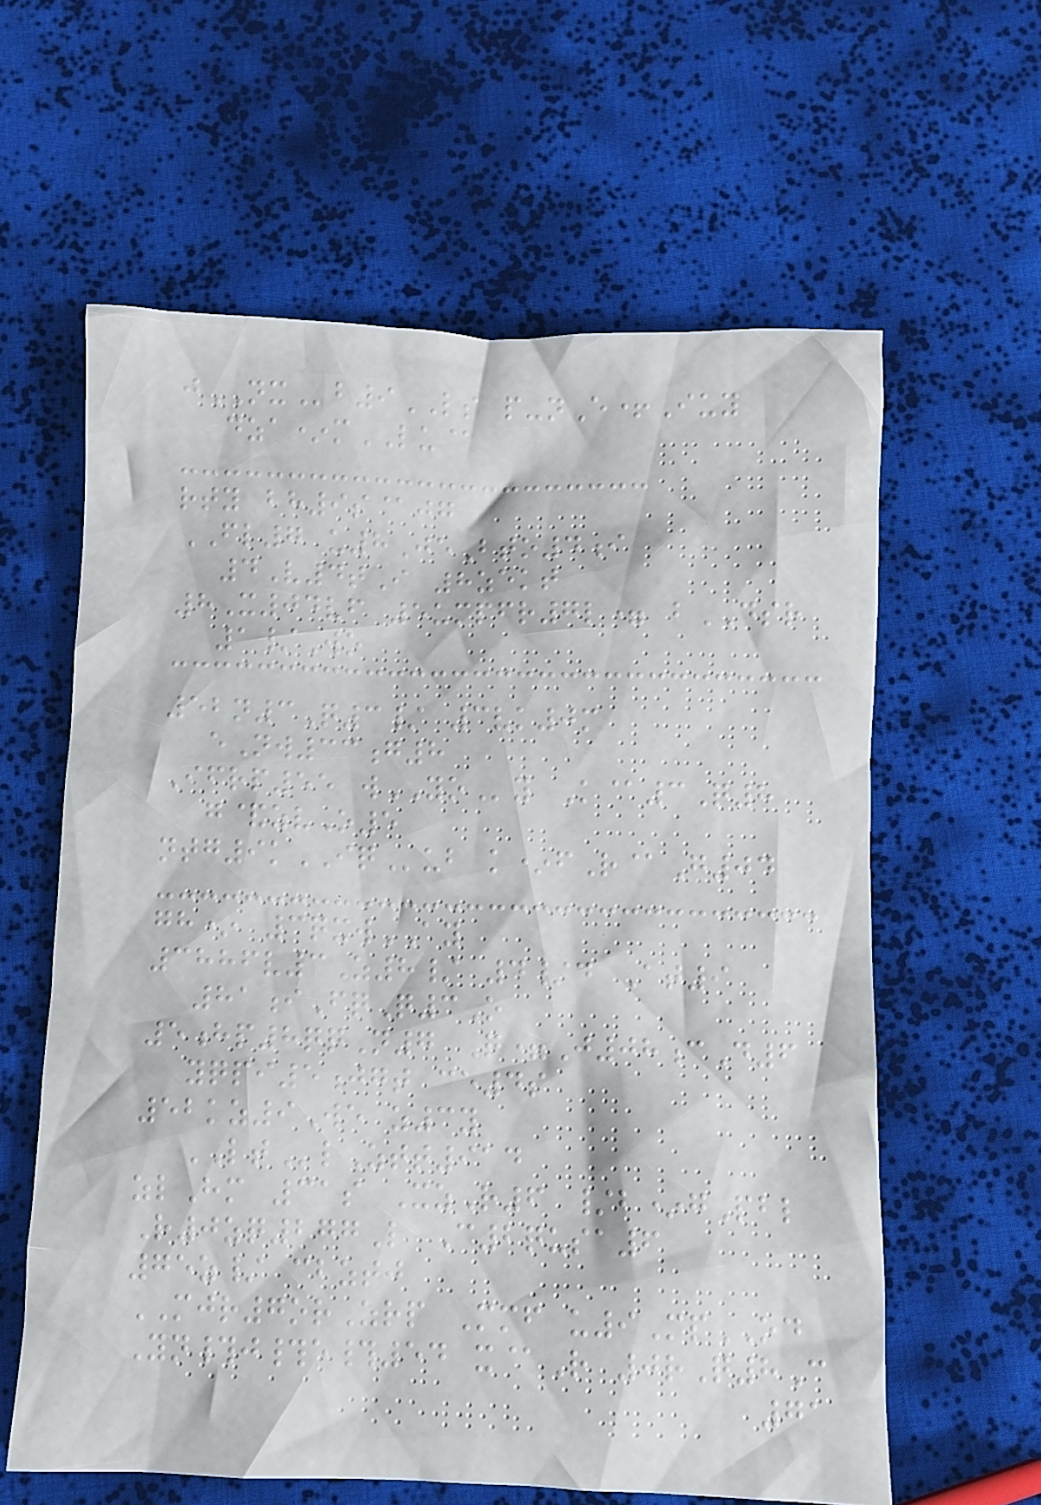jNXb9LS p-nE+Iuy
dza*mLU@
rty bh9s@jg
FL7 u8JeBto4i
4V4tI 8zekt
8X04vf 5umpfr7l= bDSR
1/Wo
52n3Q3/ 3vk0m
eNw33g8
Ifrp55 wYOy K@3Q8
g&zvO5
ntg9kIQub k*fR@G04
gh* 3qxwAY
3886v3Z8/ 4/d At9
81iFqQ3O
5hp8qqN7 Q=J08cD6
yqpi5jgt ce4s
52kz9We z3y
LTlZtt914
zlHm 31s XzR6 /b*gPbl
R0zq277L C2qusa6
75z/ cbztj
MJR7orZrp Mmf u9MpOD
Yn#j#e#54 x@R 0rQ8C
71
